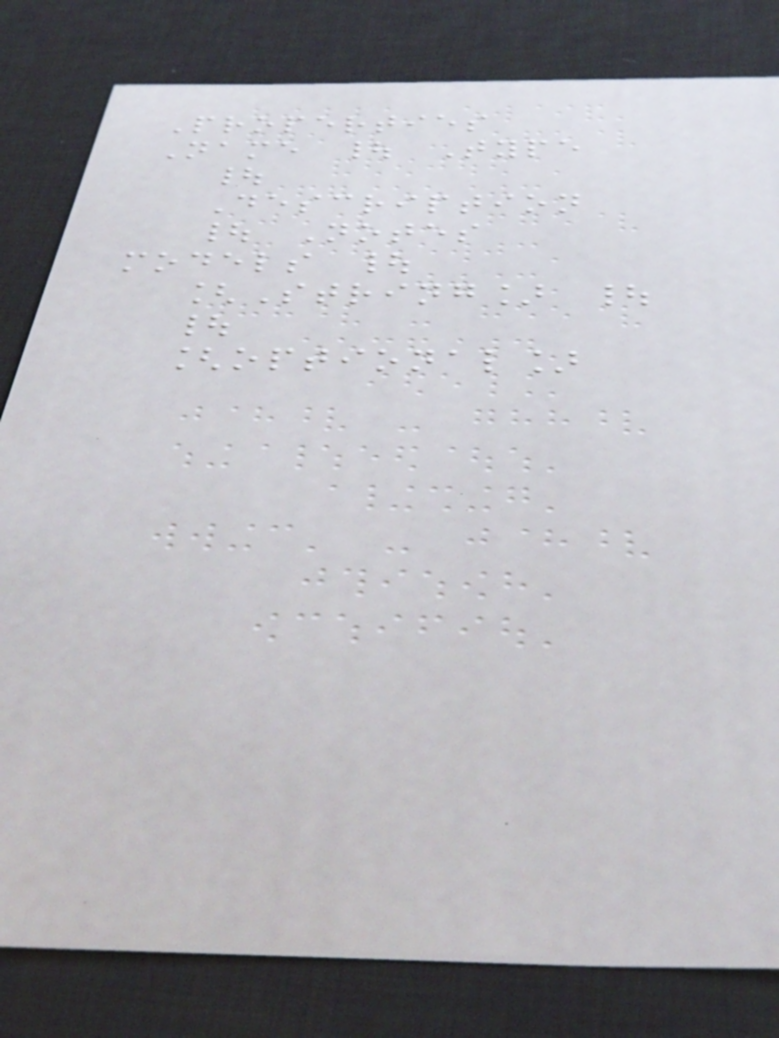Properties
Name | Type
|
Description
| Notes
models |
[String] |
|
[optional]
